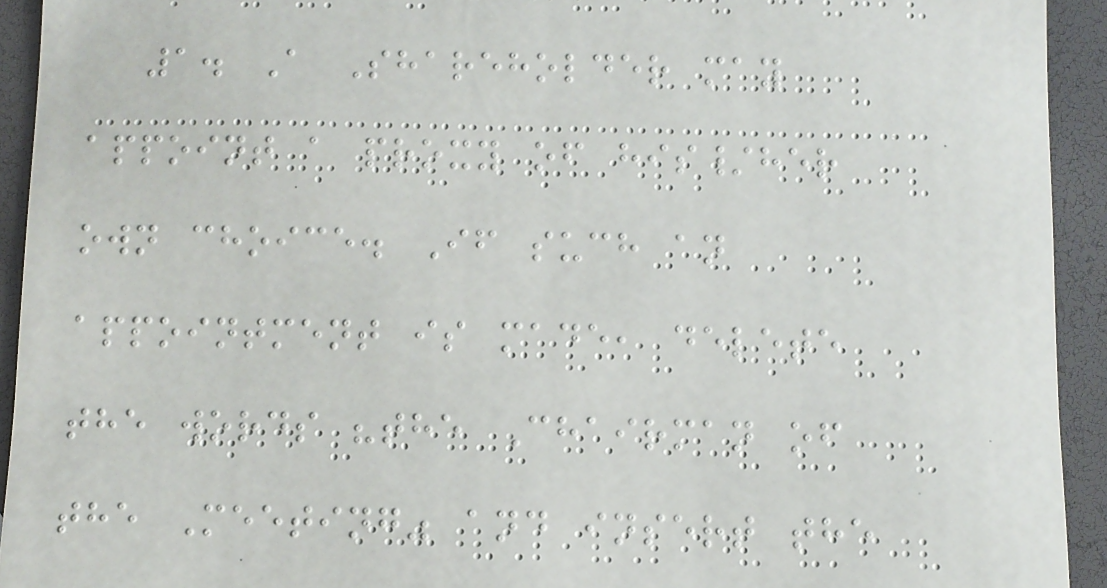1. A Shareholder may
appoint a proxy of his/her
own choice. If such an
appointment is made, delete
the words "the Chairman of
the Meeting" and insert the
